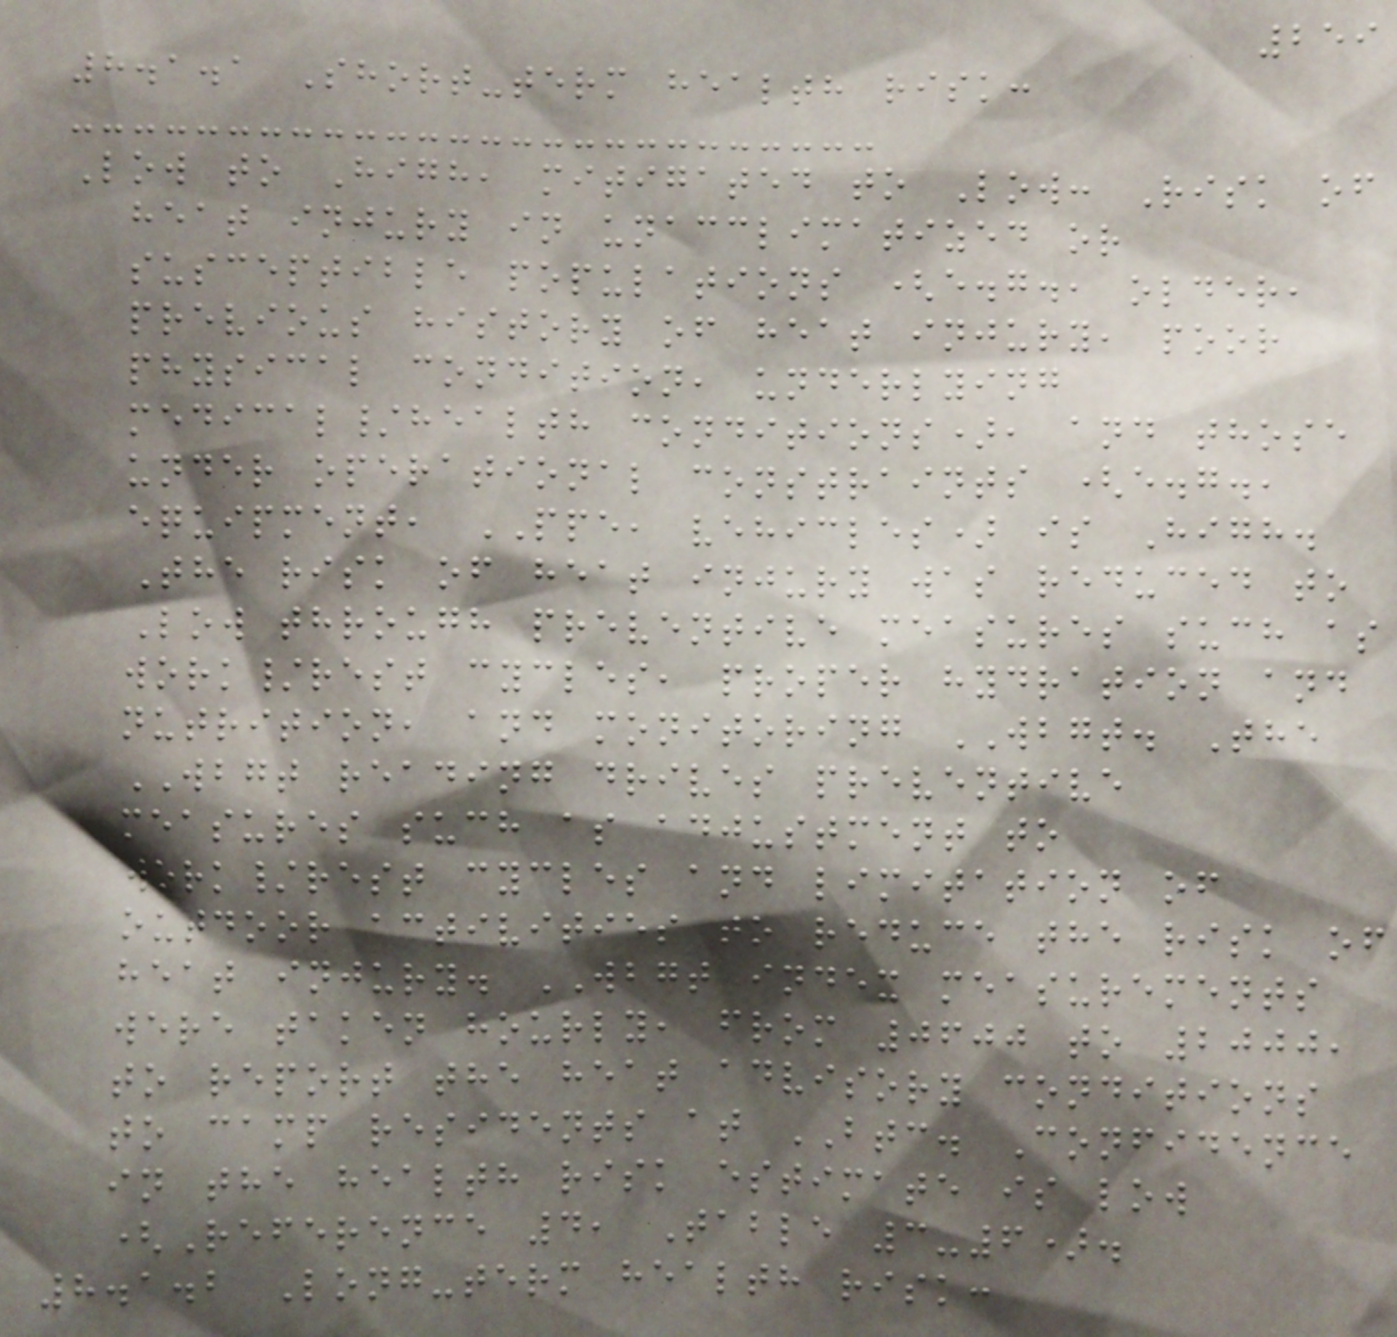259
8.1.1 Short-term health risk:
Low to High, mitigated to Low: Risk of
heat injury in unacclimatized or
susceptible populations (e.g., older,
previous history of heat injury, poor
physical condition, underlying
medical/health conditions), and those
under operational constraints (e.g.,
equipment, PPE, vehicles) is High.
The risk of heat injury was reduced to
Low through preventive measures such as
work/rest cycles, proper hydration and
nutrition, and monitoring WBGT. The
WBGT reading drives preventive
measures such as adjustment to
work/rest cycles and limitation of
outdoor activities to reduce the risk of
heat injury. WBGT index measurements
were taken hourly, from 0600 to 2000,
to report the heat advisory conditions
to camp residents at BTC. Confidence
in the health risk estimate is low
(Reference 4, Table 3-6).
8.1.2 Long-term health risk:
